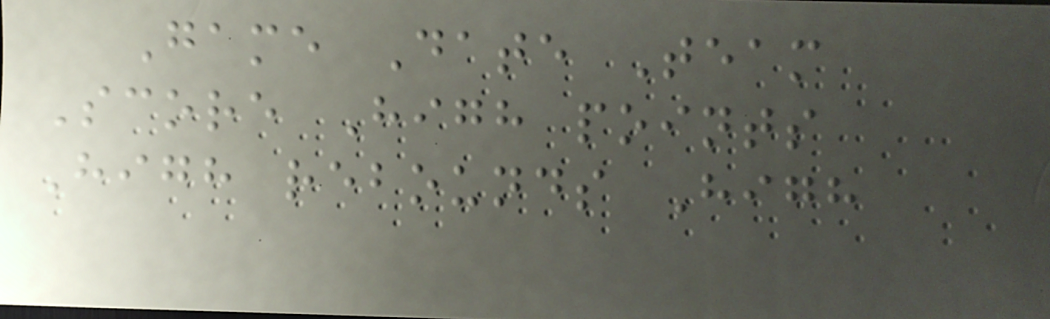Game Date Team
Score High points
High rebounds High
